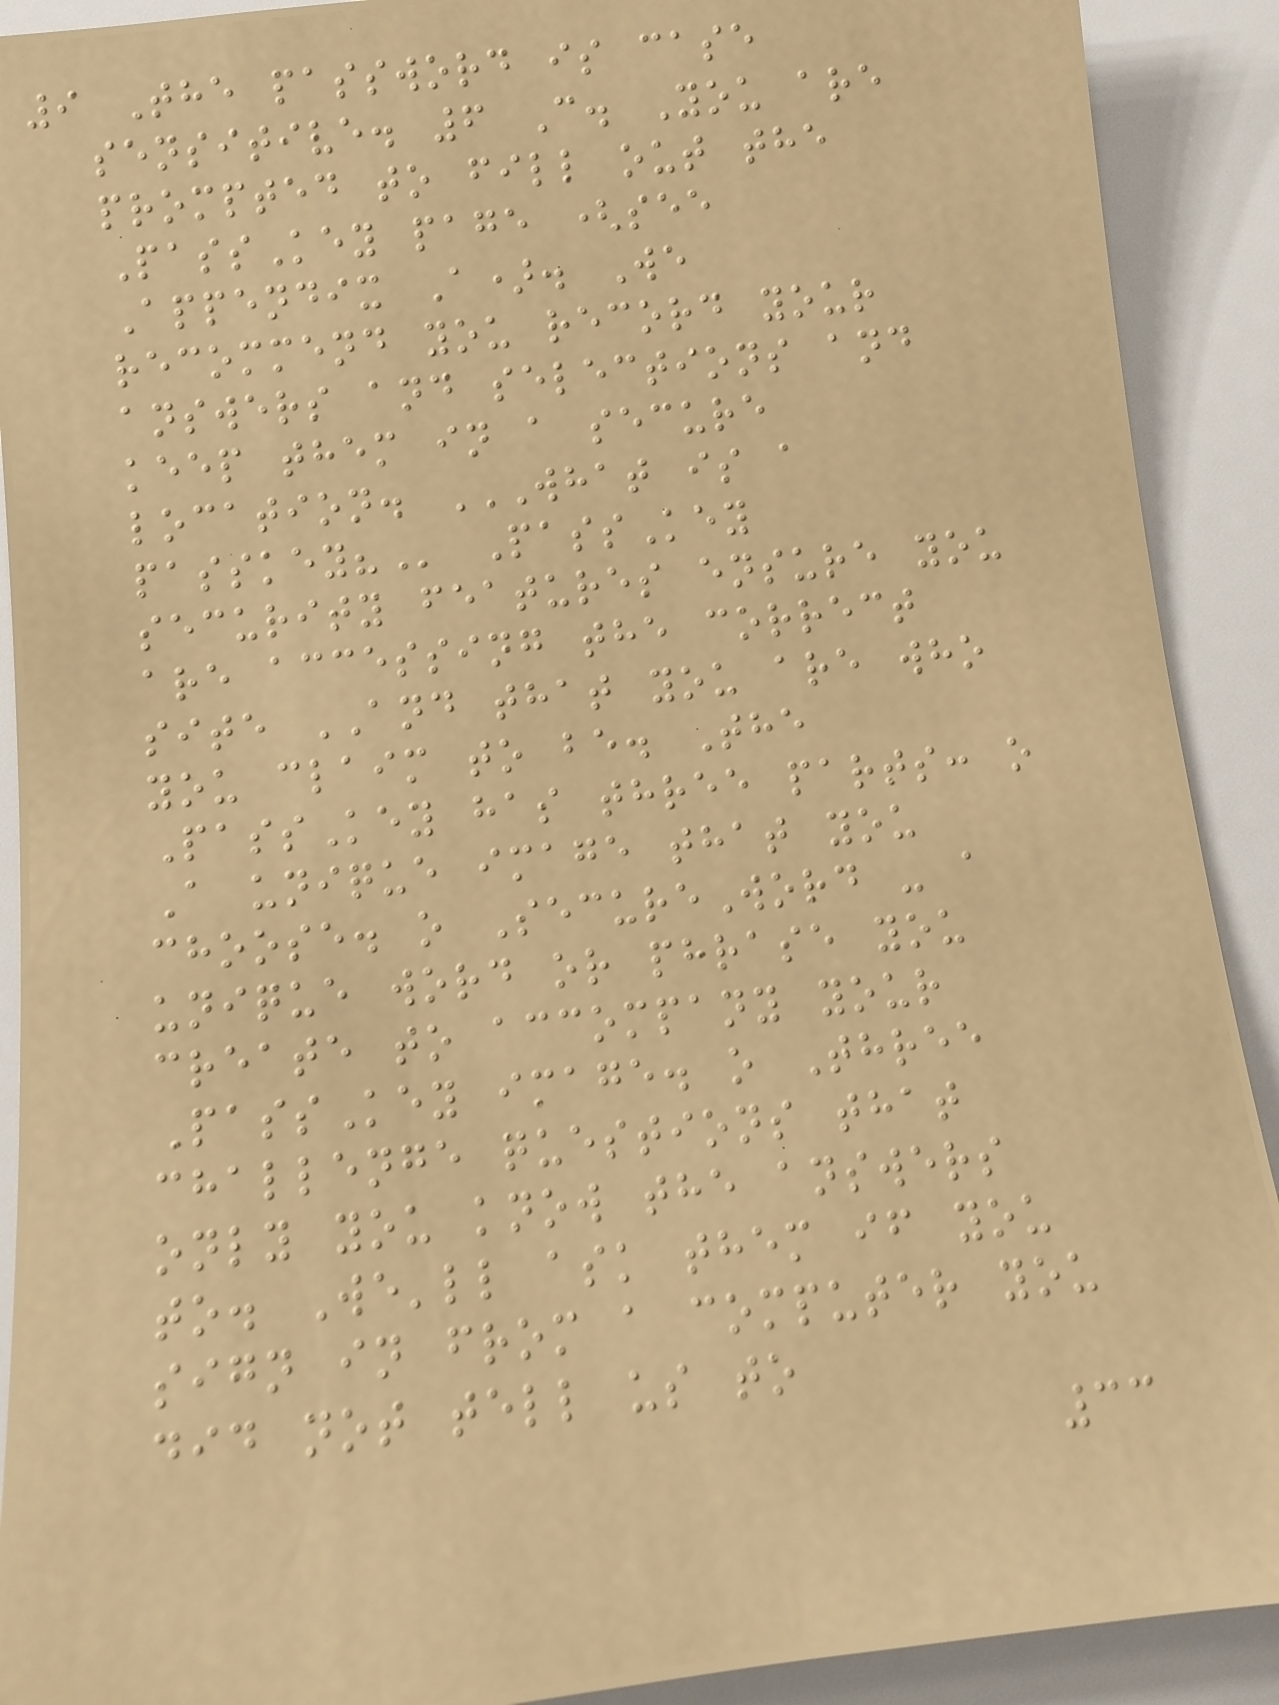9 The password is case
sensitive. 6 C. You are
prompted to fill out the
PassKey page (see
Appendix A). We
recommend you record your
answers and selections and
keep them in a secure
location. WHAT IS A
PASSKEY? PassKey
security features ensure you
are accessing the correct
site AND that you are who
you claim to be. The
PassKey has three parts: o
A unique image that you
choose. o SecureWord - a
unique word or phrase you
create to accompany your
PassKey image. o Three
challenge questions that
only you know the answers
to. We'll ask them if you
sign in from a computer you
did not tell us to
33
